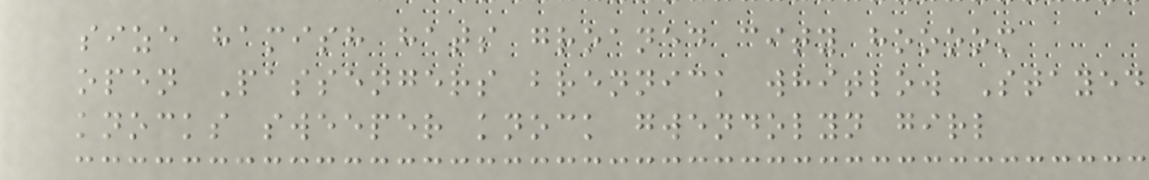size hamish hats groaned city hoooom
open Passengers brennick whitlow Stayed
knocks sweeper knock gwendolyn girl
